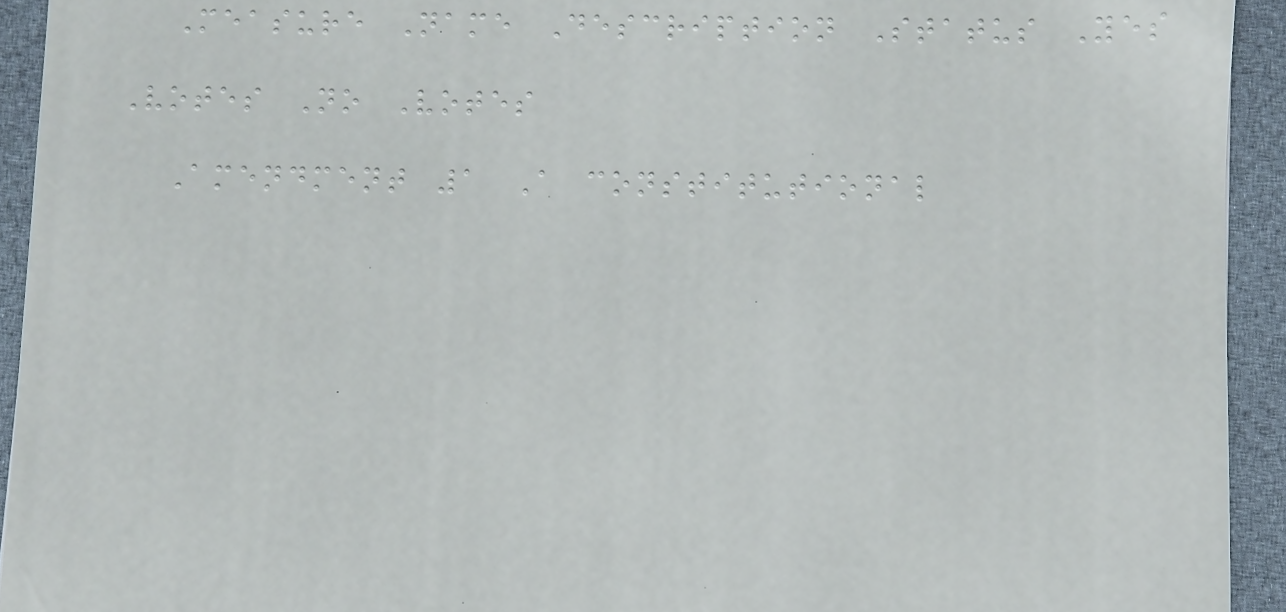Measure Name Description Status Yes
Votes No Votes
Amendment 1 A constitutional
